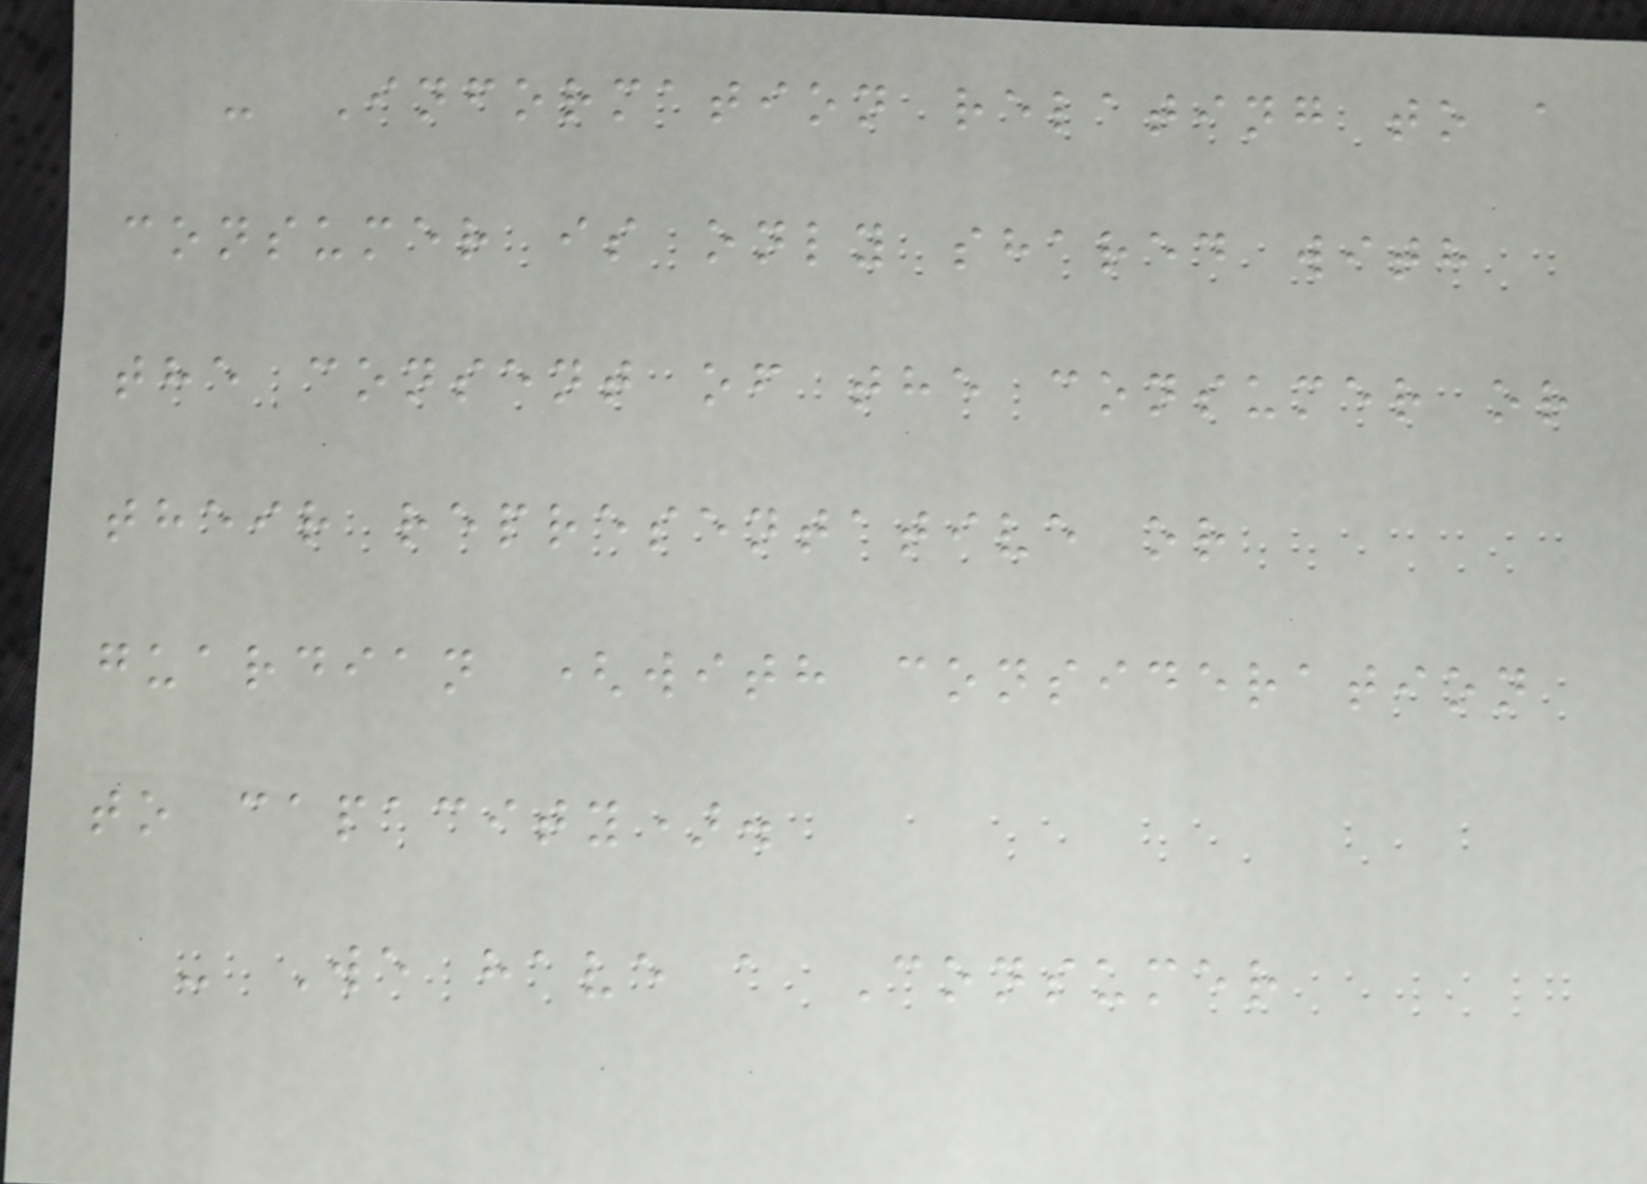- Information relating to a
consumer is only shared with
the consent of the consumer or
their representative or
guardian (with consideration
to capacity).
- We have a Consumer
